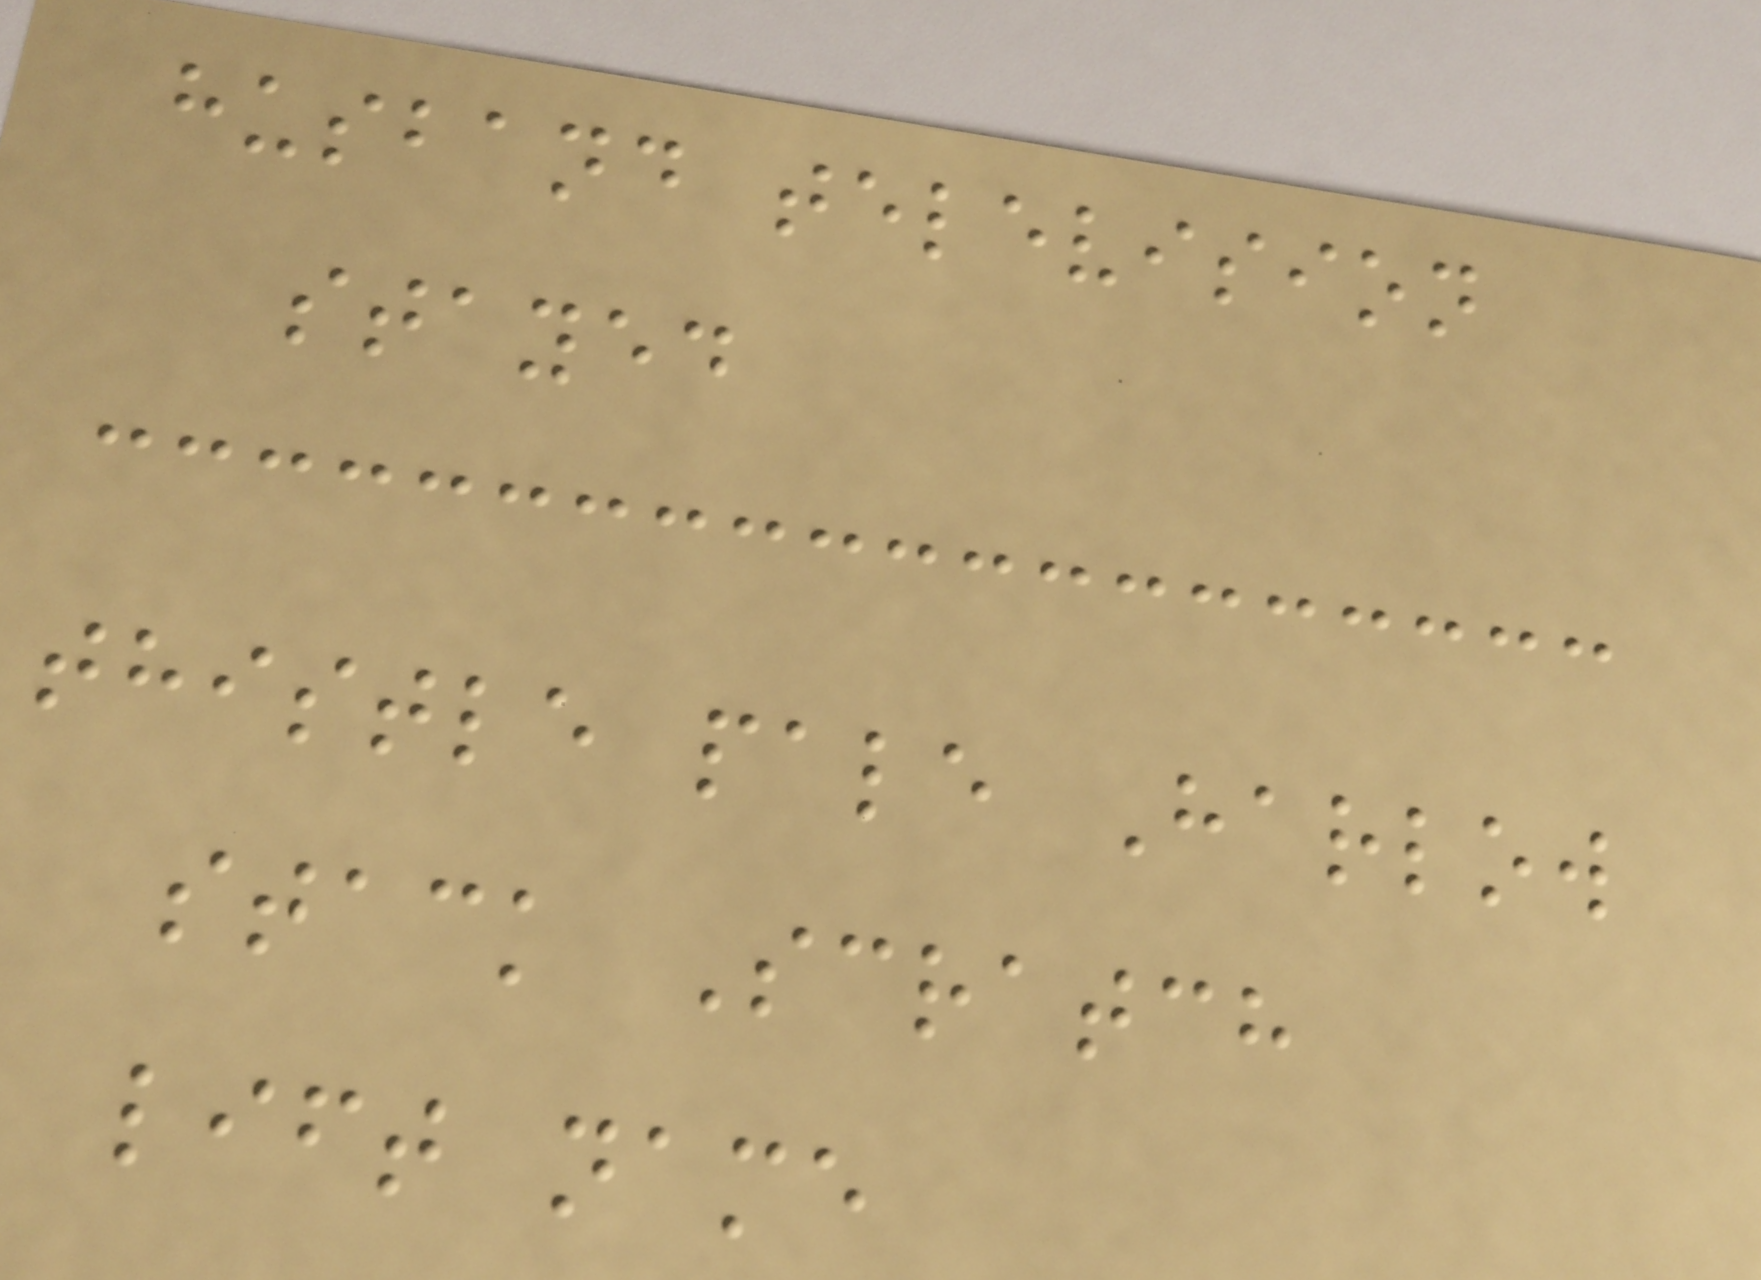husband television
stayed
thistle pale Harlow
stack Scratch
lift name
